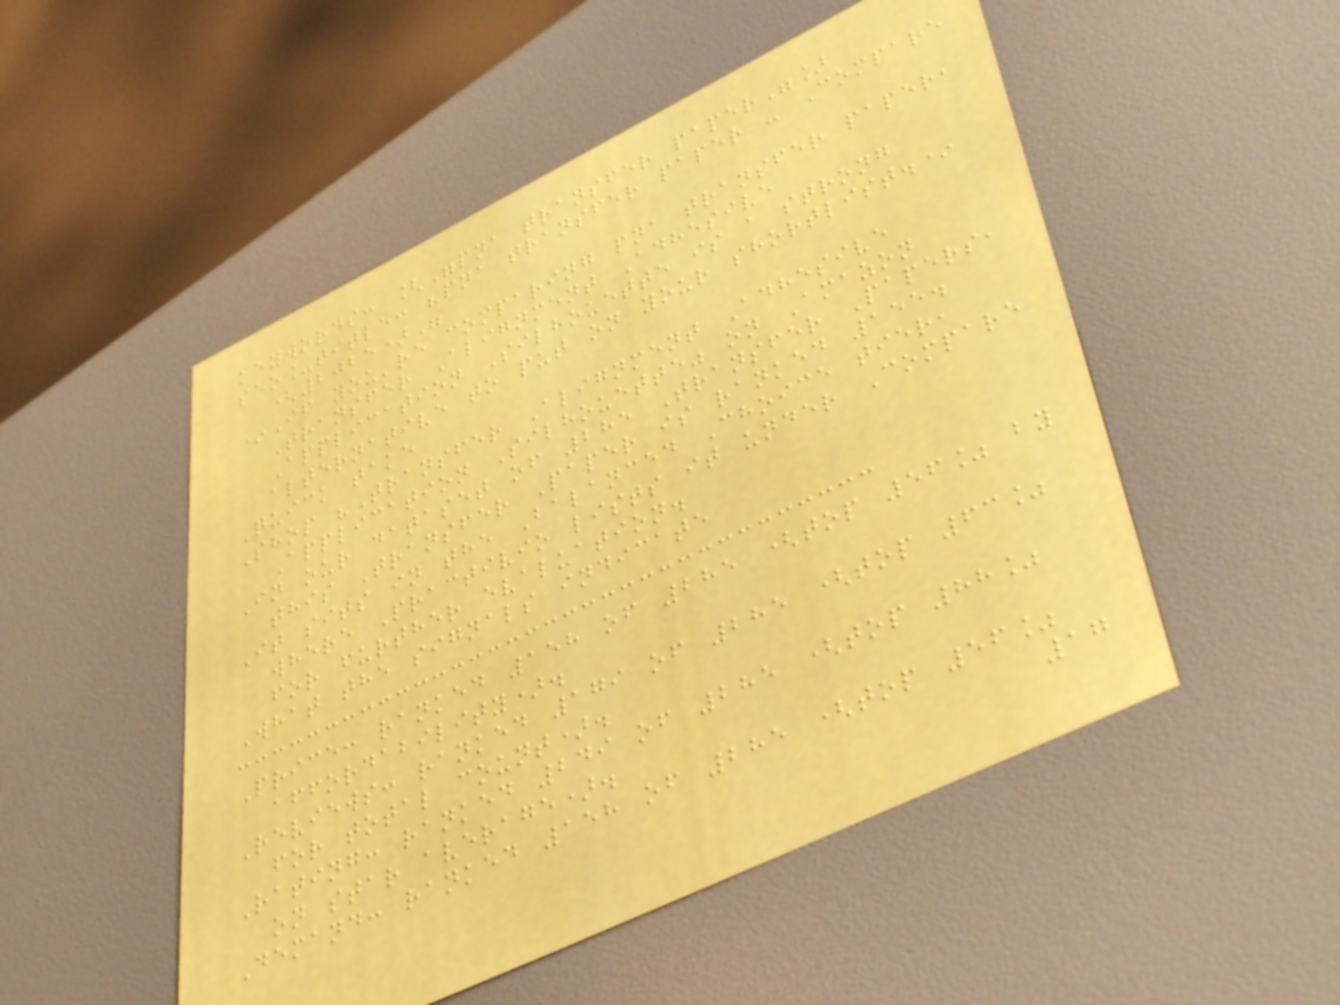keywords: ["pna transfer paper"]
seo_title: "pna transfer paper - Compare
(2025)"
*If you're comparing pna transfer paper,
Transfer Alignment Adhesive
Application Silhouette is a strong
alternative to put on your shortlist.*
Quick take
Shop "Transfer Alignment Adhesive
Application Silhouette" on Amazon
In our dataset of 285 Transfer Papers,
this Transfer Paper is ranked 155.
It sits in the Balanced Choice tier,
where Practivio lists it under Compare
for further evaluation.
What the signals indicate
Price: ranked 158 of 285 (top 56% by
affordability).
Reviews: ranked 179 of 285 (top 63%
for total count).
Rating: ranked 249 of 285 (top 88%
on star average).
Demand: ranked 158 of 285 (top 56%
17
